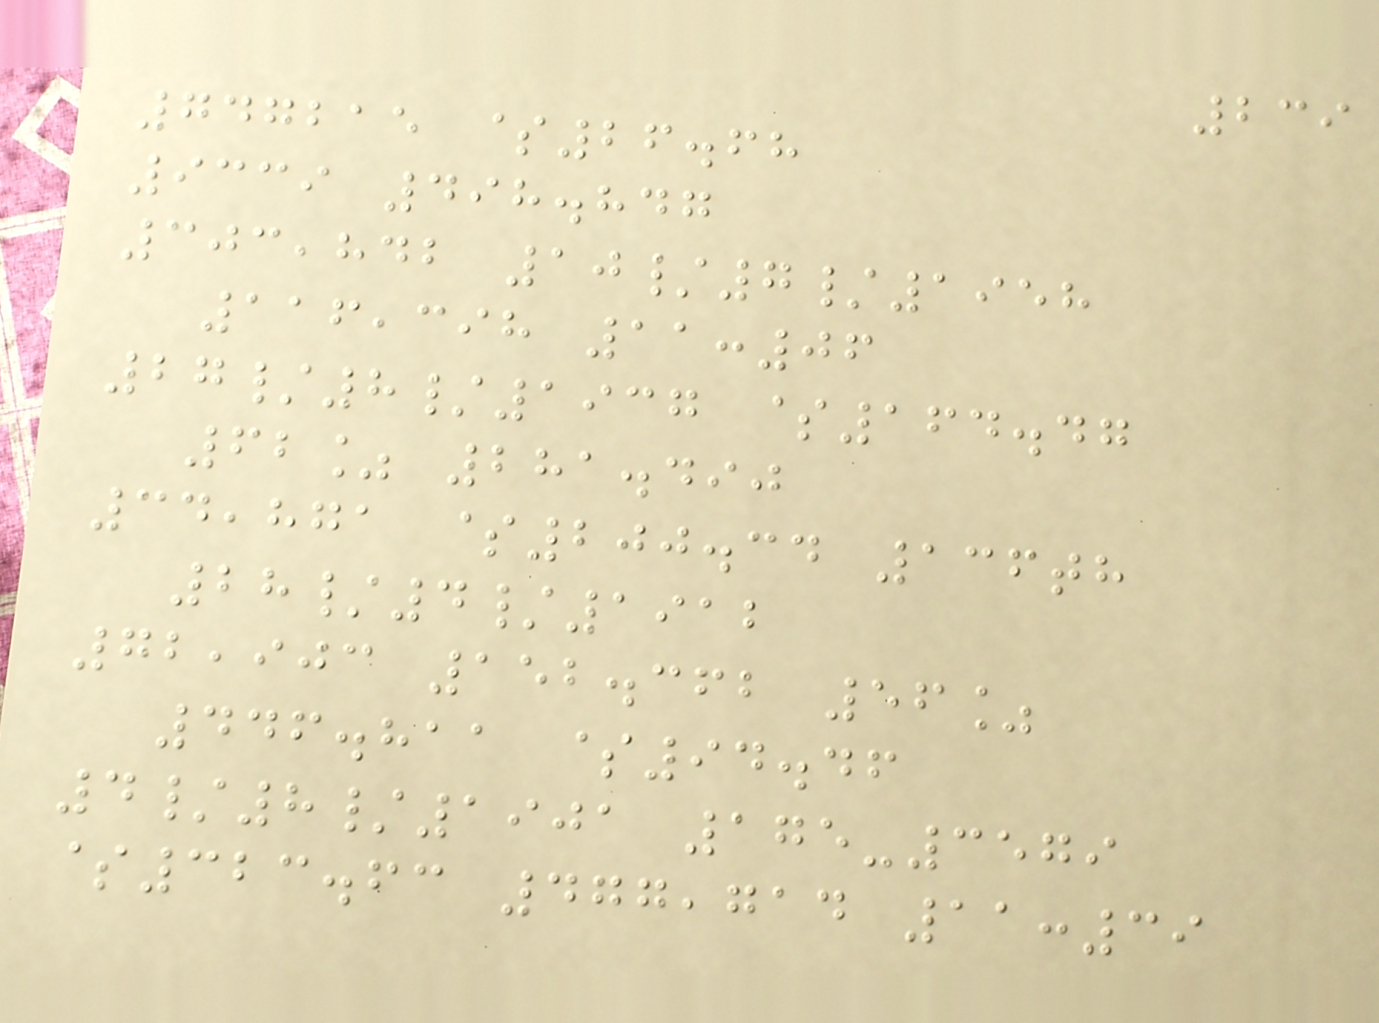239
747215 $26.68
9339 498.847
303,842 10/7/1958
116,398 11:06
27/8/1937 $164.47
62% 281.490
34,871 $200.34 136th
28/4/1912
72,903 152.362 56%
446.811 $94.46
4/8/1901 175-3579
$323.63 477,714 11:39
